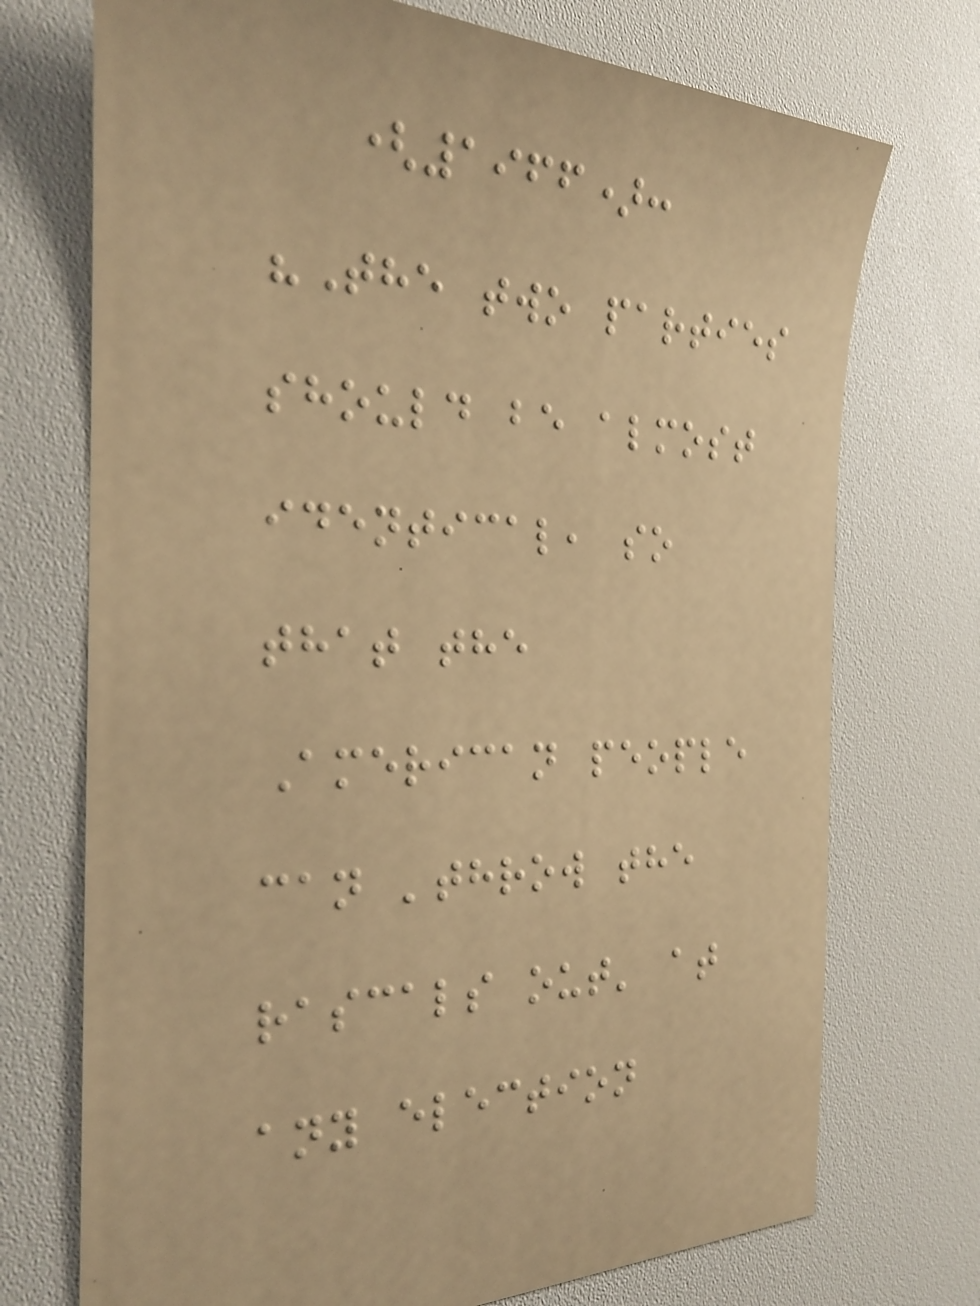(1966):
"The two parties
should be almost
identical, so
that the
American people
can 'throw the
rascals out' at
any election
